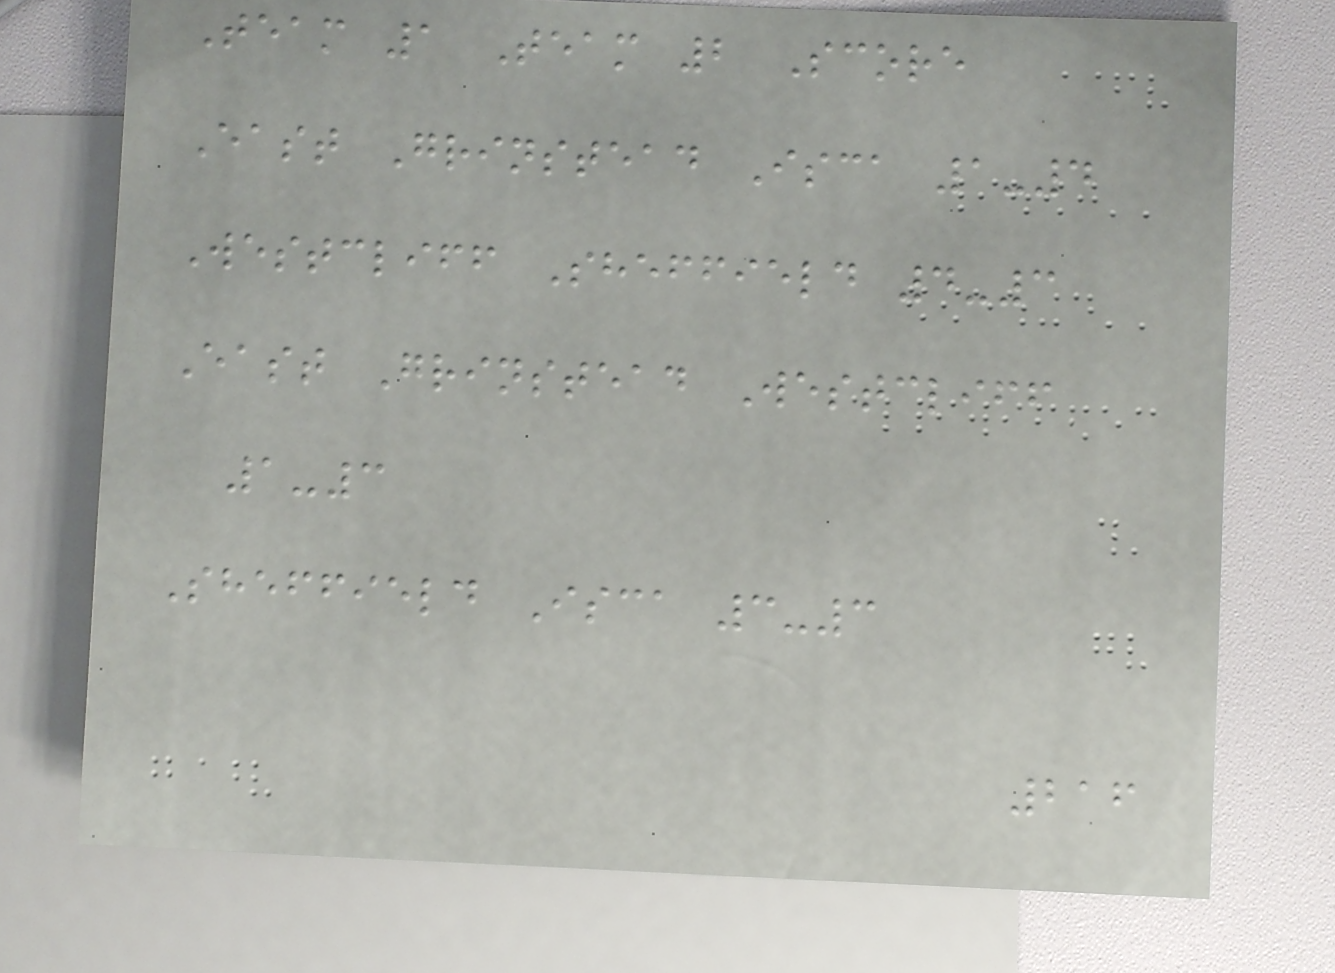Team 1 Team 2 Score
East Grinstead Isca 1-4
Westcliff Sheffield 4-3
East Grinstead Westcliff
1-3
Sheffield Isca 3-3
216
